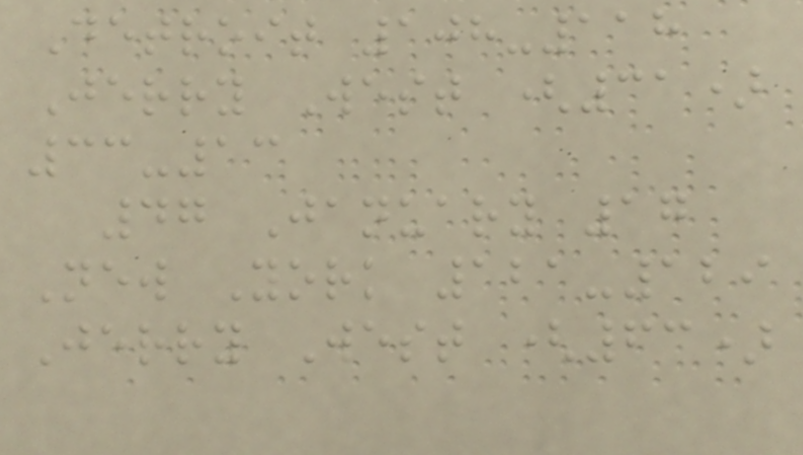Detroit 108-118
Jerry West (31)
33-13
47 January 17
New York 121-129
Jerry West (63)
